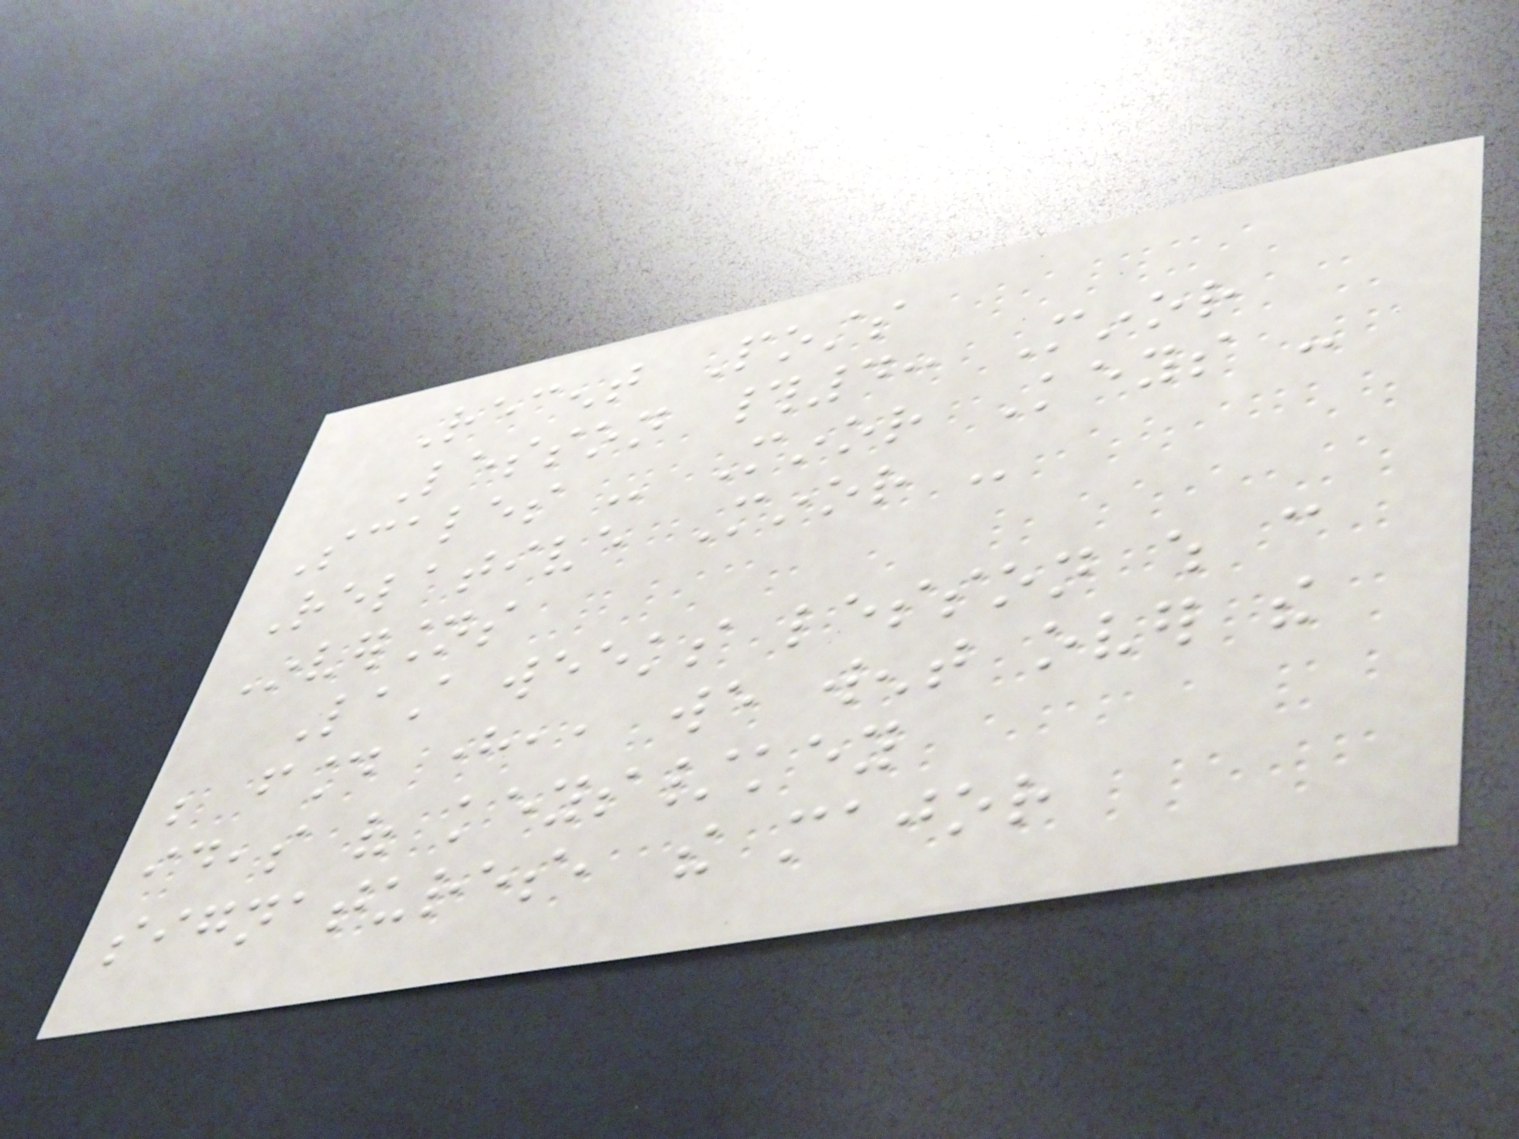Recent Posts
Lesson #4: Minor
Scales - Minor Keys -
Relative Minor -
Inversions
Last weeks lesson which can
be found here,, we went over the
ideas of keys/key
signatures, the major
